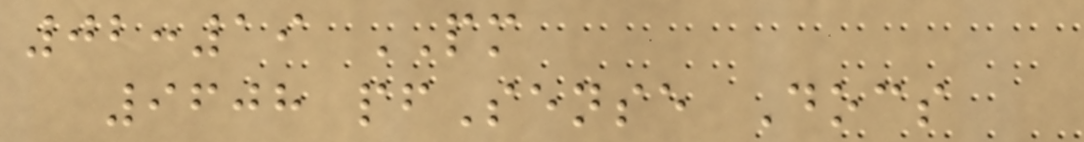02:19 PM
9608 pfSense Docs
